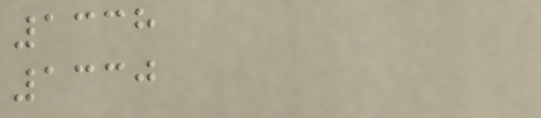1338
1330
